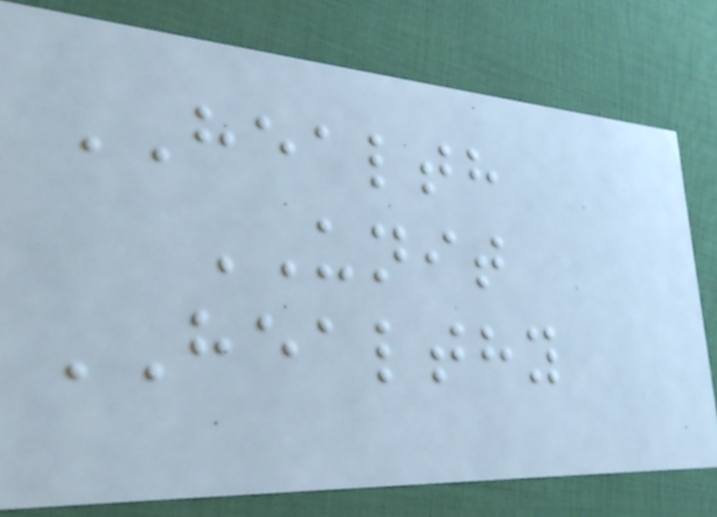HEALTH
UNIT
HEALTHY
